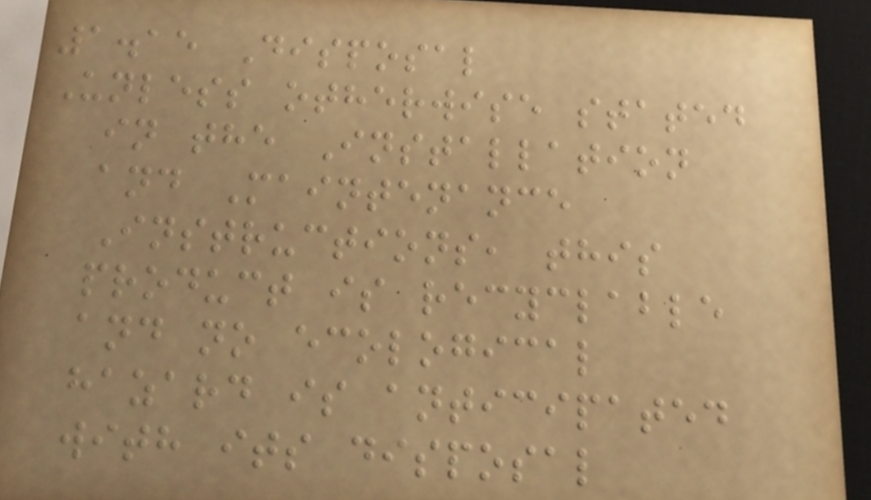1.15 Disposal
Unless otherwise stated
in the Installation
and Maintenance
Instructions, this
product is recyclable
and no ecological
hazard is anticipated
with its disposal
